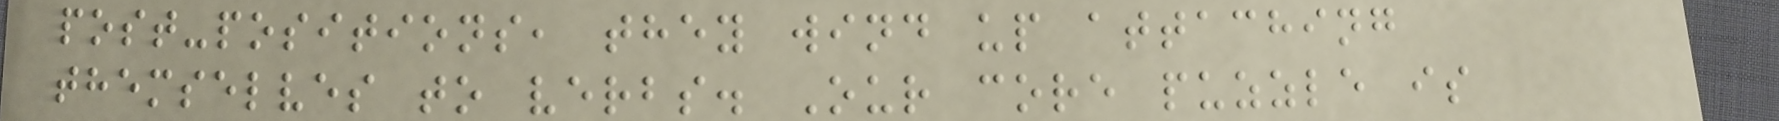post-positions, they wind up attaching
themselves to verbs. Our core puzzle is
